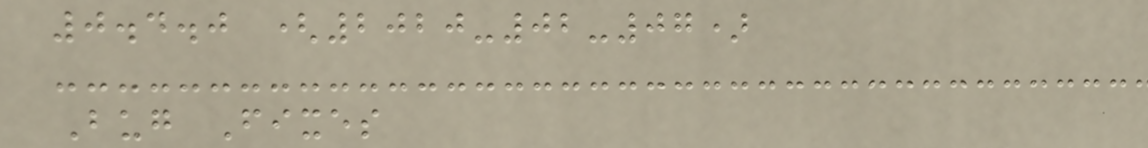0.4.0 (2020-02-07)
Bug Fixes
